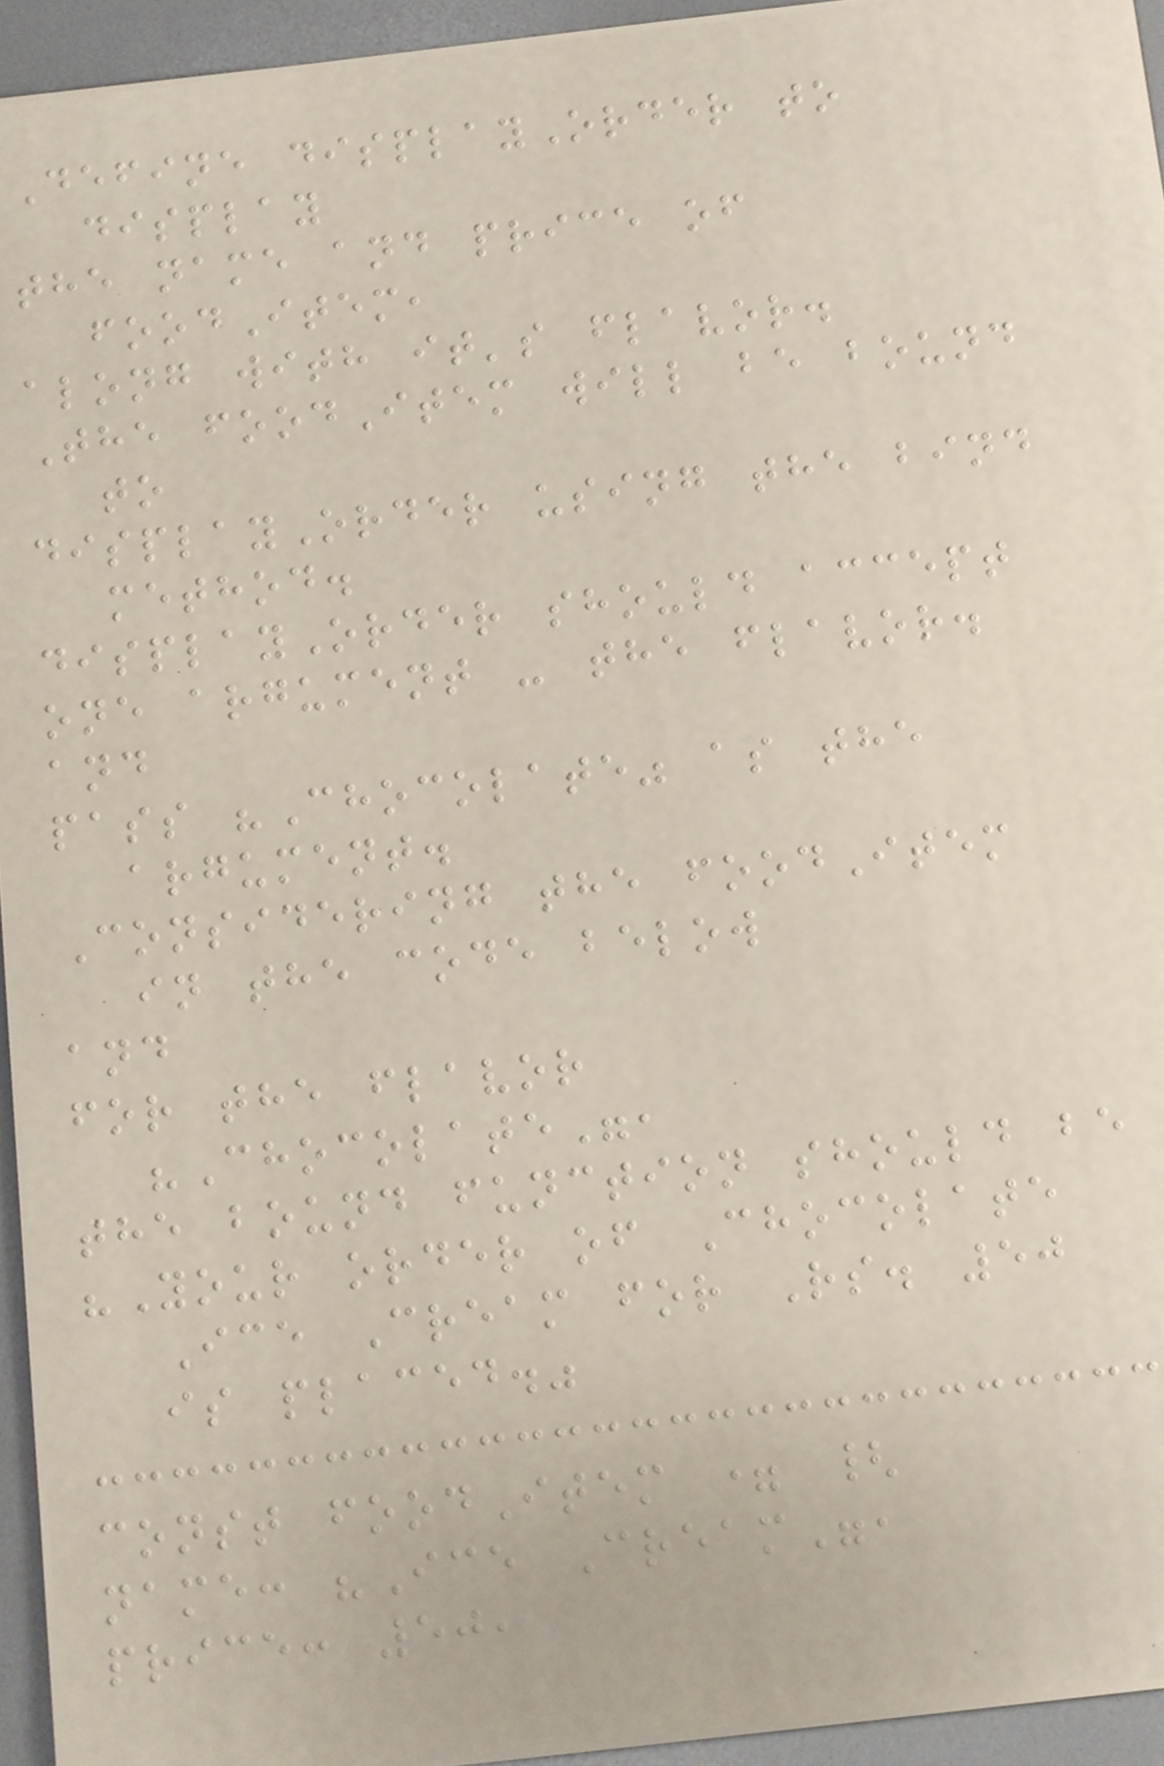Define displayOrder to
display
the name and price of
foodItem,
along with it's flavor.
The foodItem will be bound
to
displayOrder using the bind
method.
displayOrder should accept
one argument - the flavor.
and
pass "Chocolate" as the
argument.
Considering the foodItem
in the code below
and
for the flavor
"Chocolate",
the bound function should be
"Your order of Chocolate
Ice Cream for Rs. 50
is placed."
const foodItem = {
name: "Ice Cream",
price: 50,
